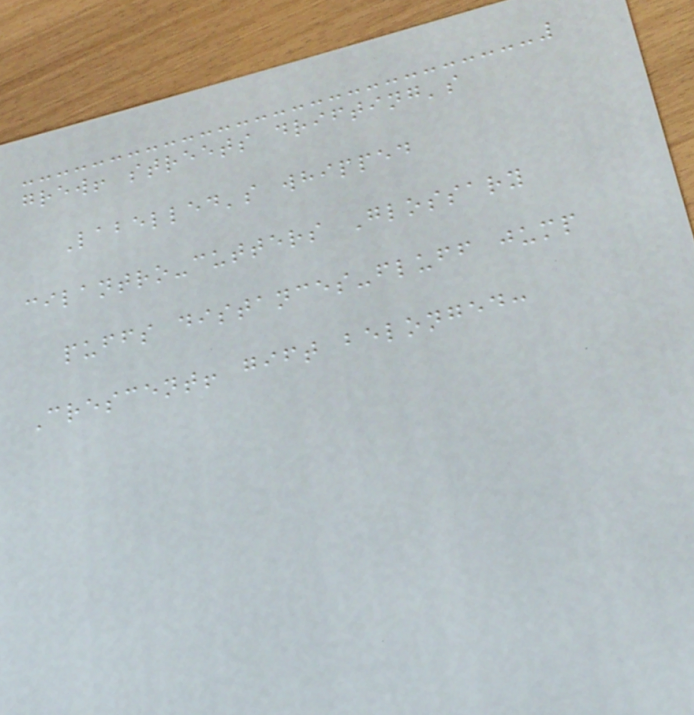grew! streets drifting's
Labelled's whipped
cilantro-cutters Glossary
puffs distances-fluff jump
Crescent! gift belonged:
